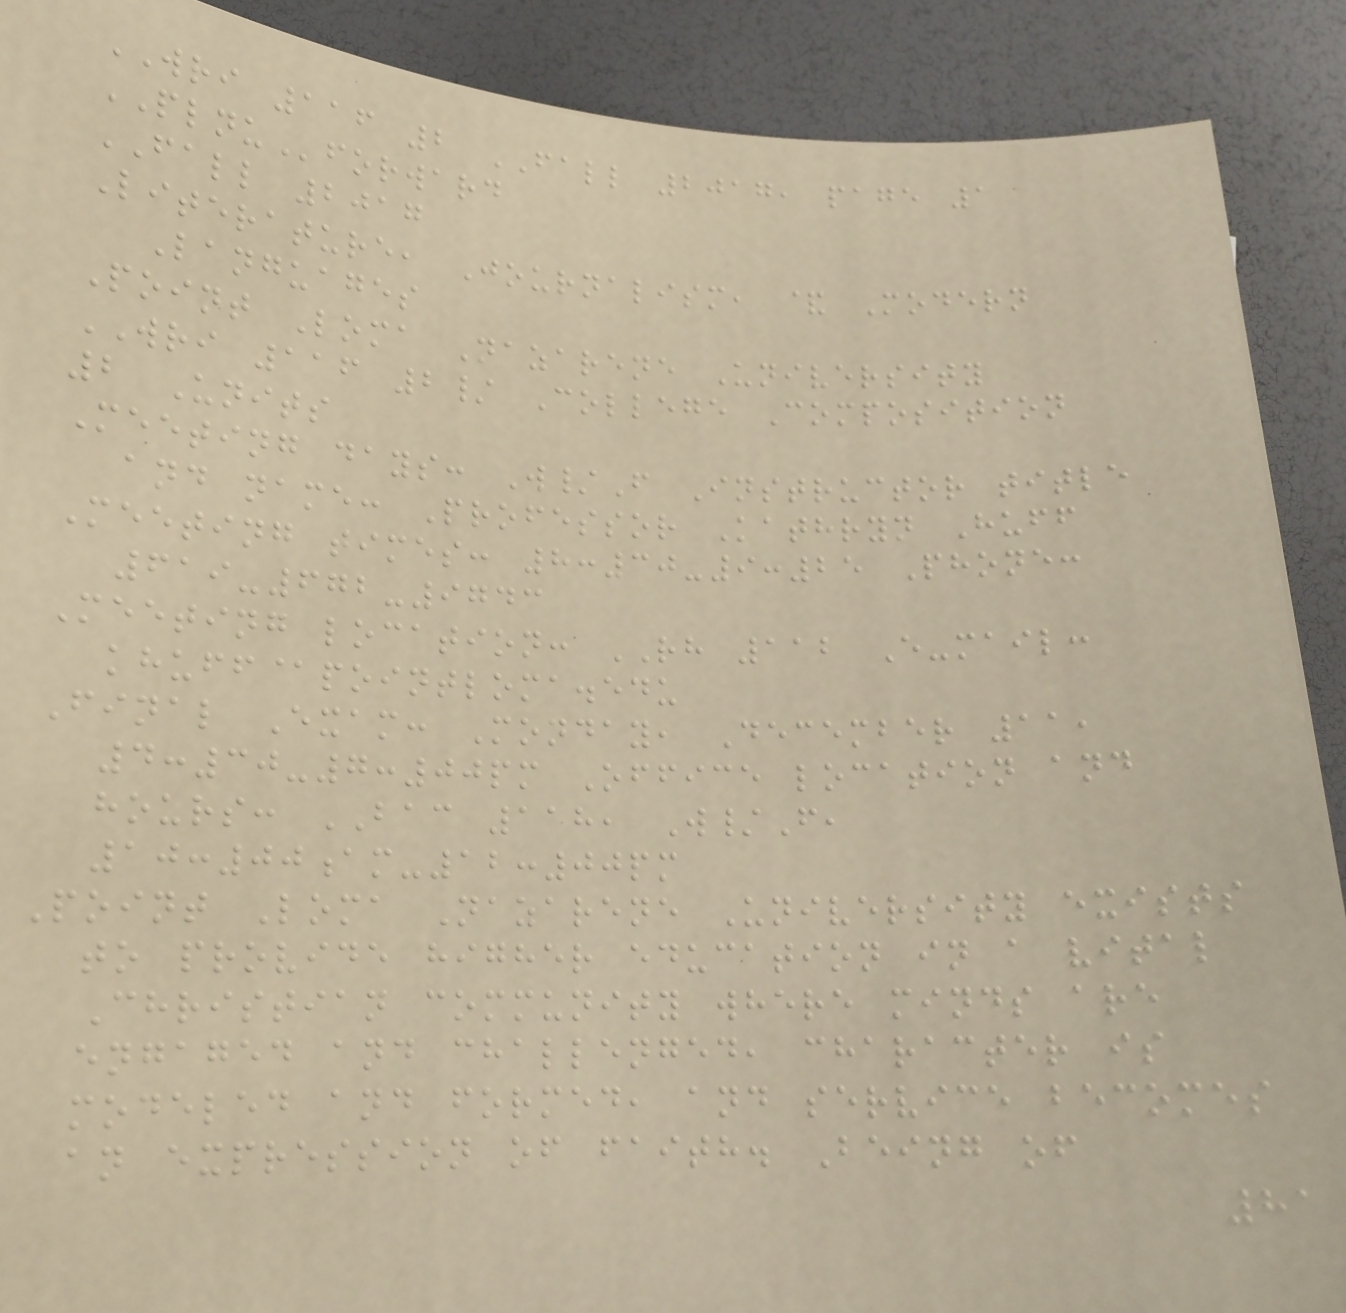WRI 116 2 FALL 2017, page 1
PLNUforward
FALL 2017
Literature, Journalism, & Modern
Languages
Point Loma Nazarene University
WRI 116 2/ College Composition
2 Units
Meeting days: W/F Instructor title
and name: Professor Kathryn Huff
Meeting times: 8:30-9:25 Phone:
619-672-9743
Meeting location: RH 112 E-mail:
khuff@pointloma.edu
Final Exam: Monday, December 11,
4:30-7:00pm Office location and
hours: BAC 118, W/F,
10:00am-12:00pm
Point Loma Nazarene University exists
to provide higher education in a vital
Christian community where minds are
engaged and challenged, character is
modeled and formed, and service becomes
an expression of faith. Being of
81
